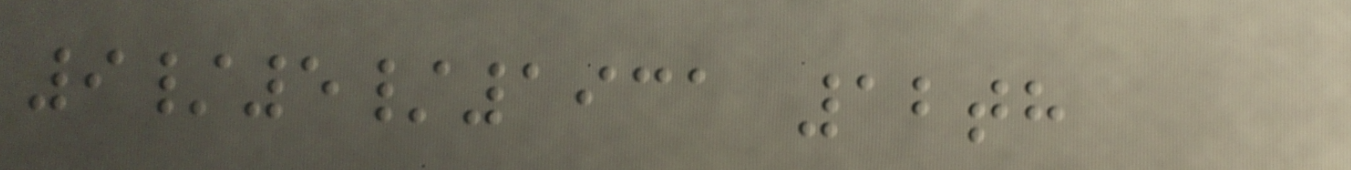9/5/1931 12th
